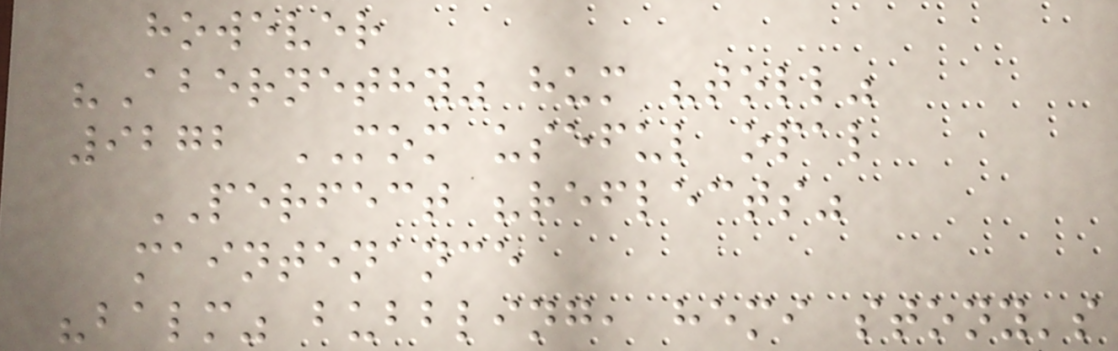however
"Abernethy" hum "toll"
9272 MOM useful opal
PERFECT "reflects"
maintenance
"balm" bubbling, hemi stony's
